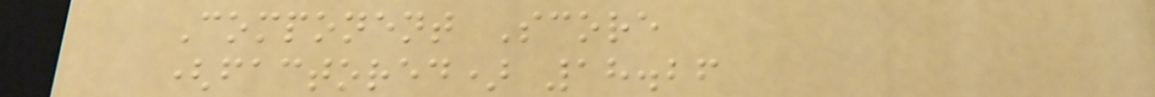Component Score
(factored) 18.26
